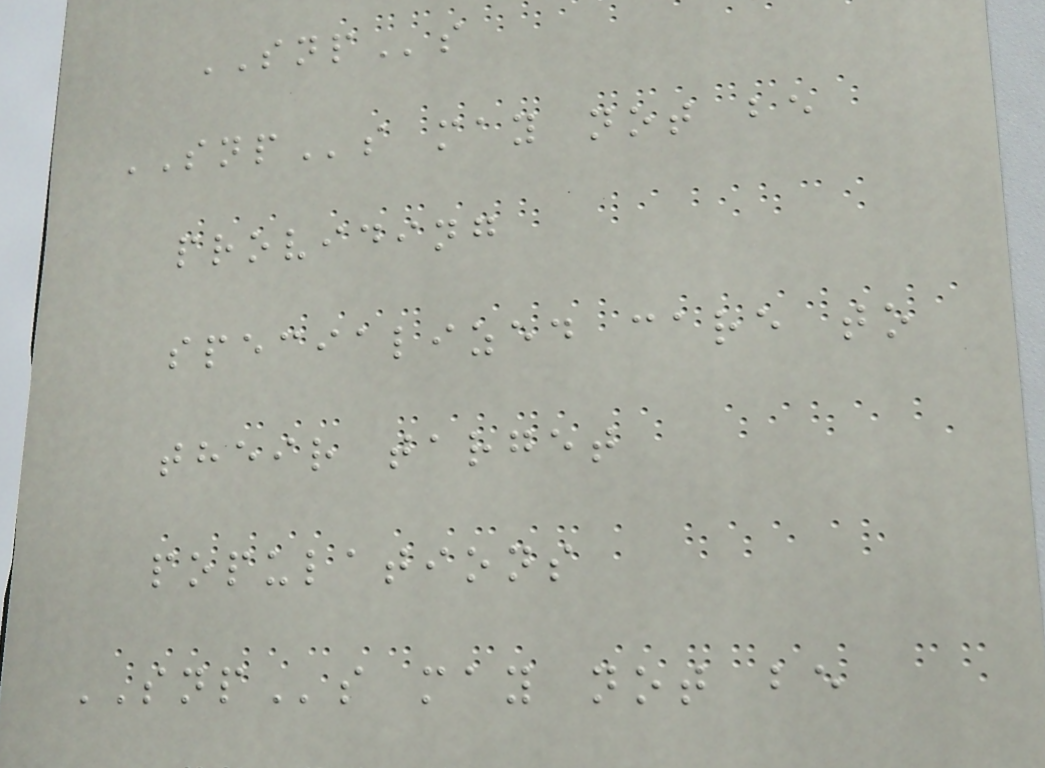SNPs
SNPs may not be
providing
specialized care to
their target
populations
SNPs may not be
